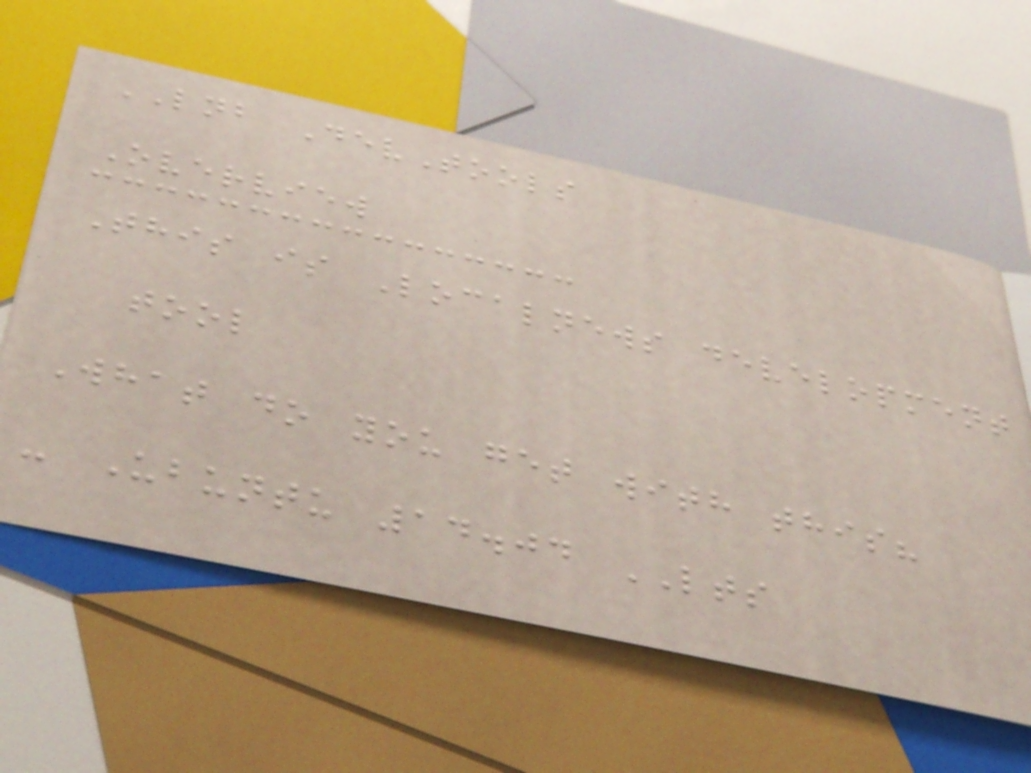LNB DevTools
Overview
This is Localnews development
tool
What do you get with this?
- Ubuntu 14.04 LTS
